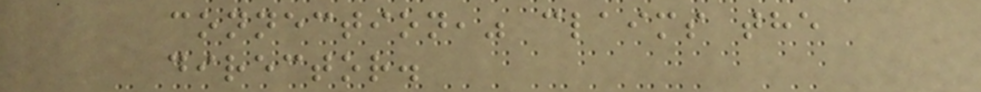connection," claims the
director.
